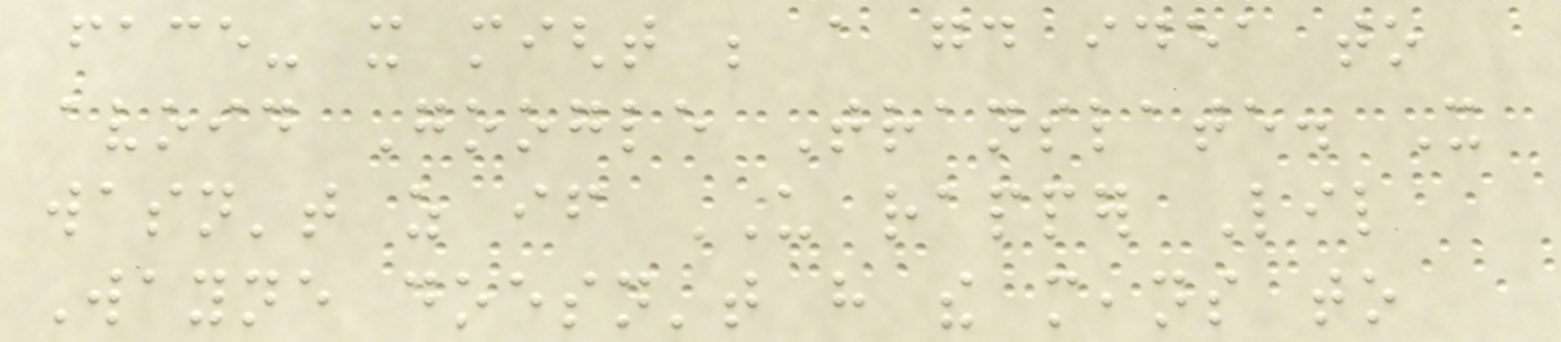face- it might be a good idea to
avoid Google Translate. It
wasn't as if US rapper Lil
Wayne doesn't have the means to
